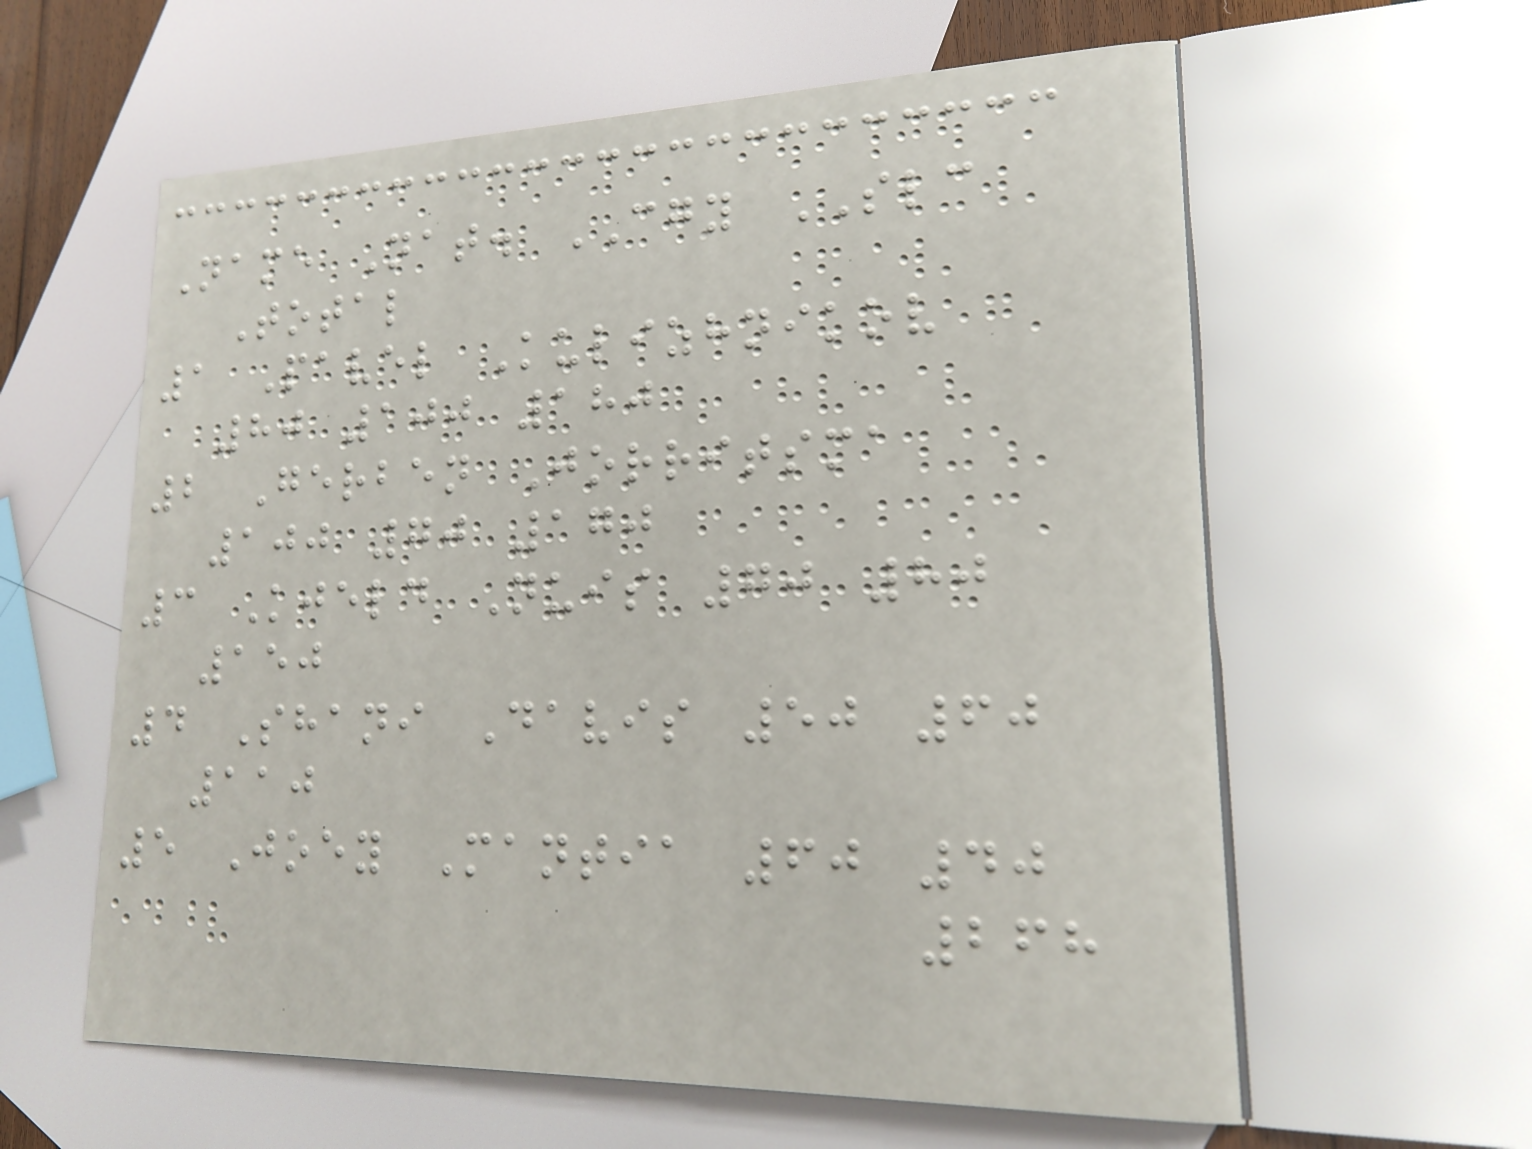Name Nat. CGY SLC
Total
1 Pavel Kulizhnikov
80 100 180
2 Gerben Jorritsma
100 70 170
3 Kjeld Nuis 70 80
150
4 Shani Davis 50 60
110
5 Joey Mantia 60 40
268
